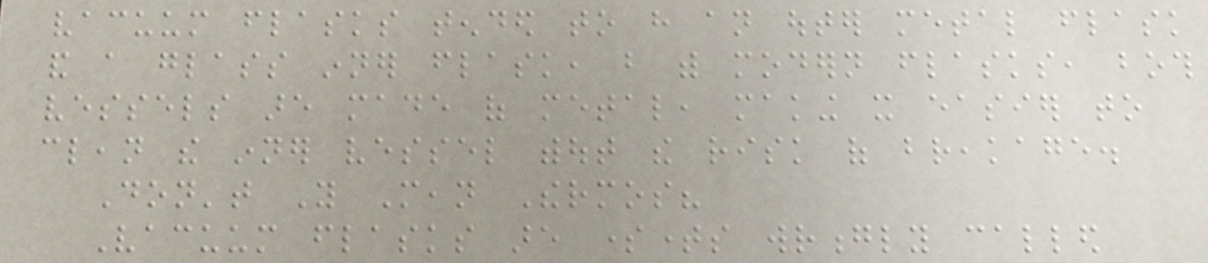vacuum flasks tended to have an outer metal flask
and a glass inner flask, but with modern flasks, both
vessels are made of metal, making it easier to
clean the inner vessel without the risk of breakage.
Don't You Mean Thermos?
Vacuum flasks are sometimes wrongly called
